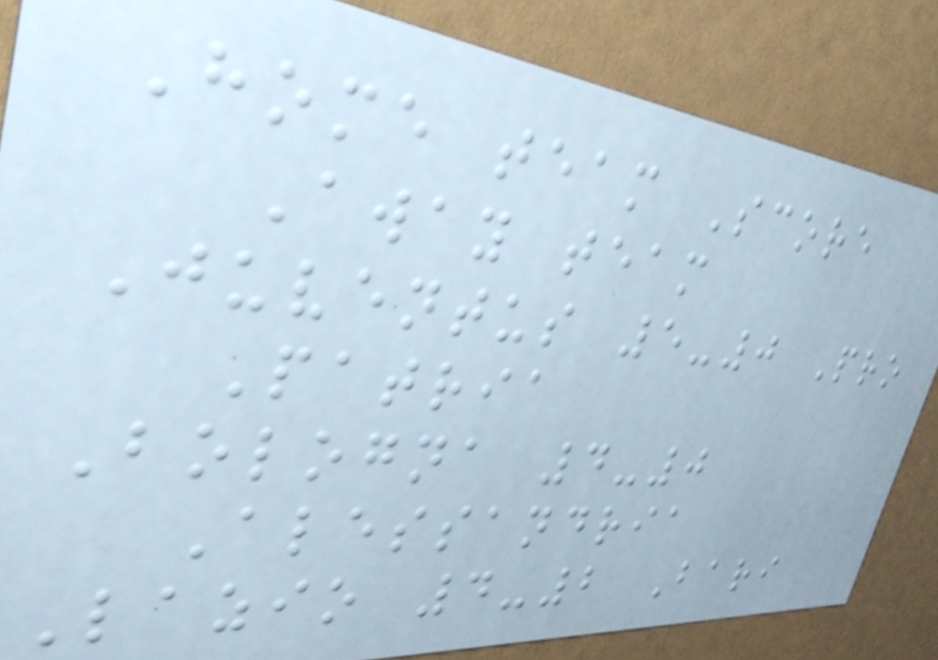Home team Score
Away team
Juventus 5-0 Pro
Patria
Bologna 4-0
Alessandria
Lazio 4-2 Bari
